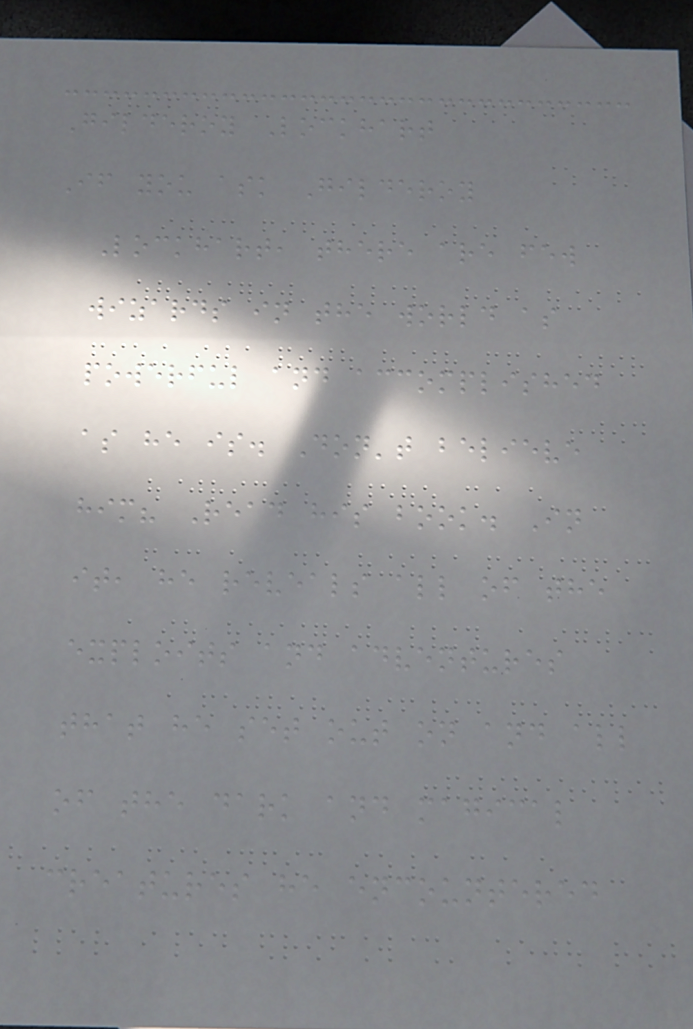Gilderoy Lockhart
If you ask Gilderoy
Lockhart, there are few
wizards in the world as
powerful and accomplished
as he is. Don't believe
him? Read his book. In
it, he reveals all of the
exploits and adventures
that he set out on and all
of the dark and magical
creatures he encountered
